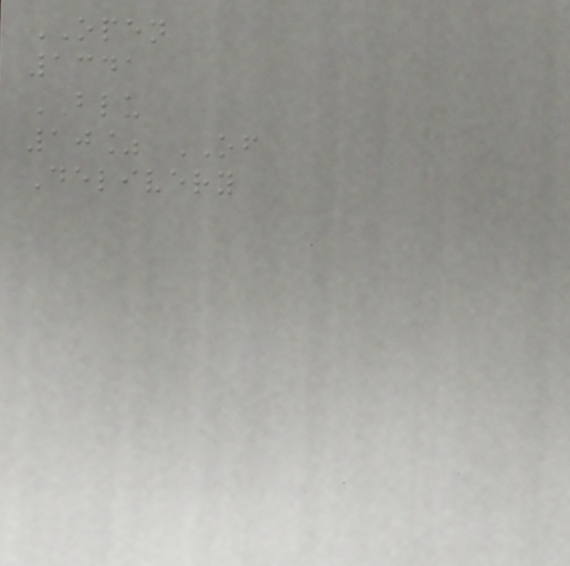OPEN
1341
BLU
10% OF
Delivery
